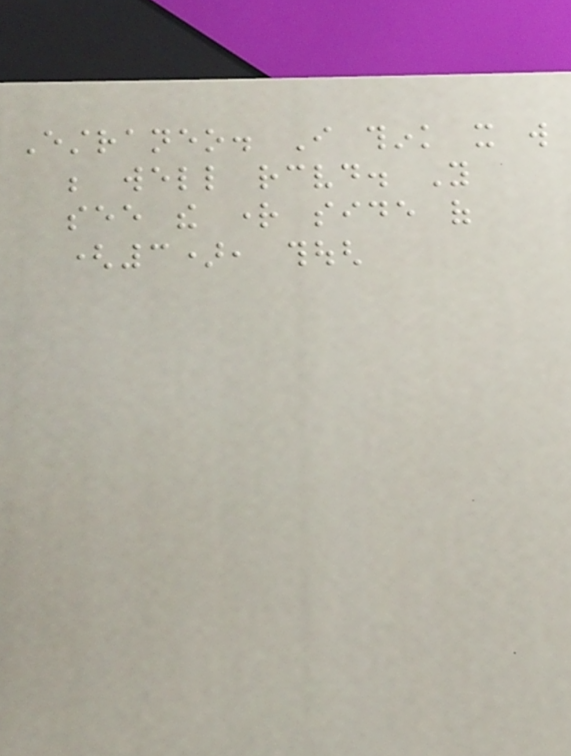Estraneo. I think it will
be well received. You
see the right side of
(3), though
